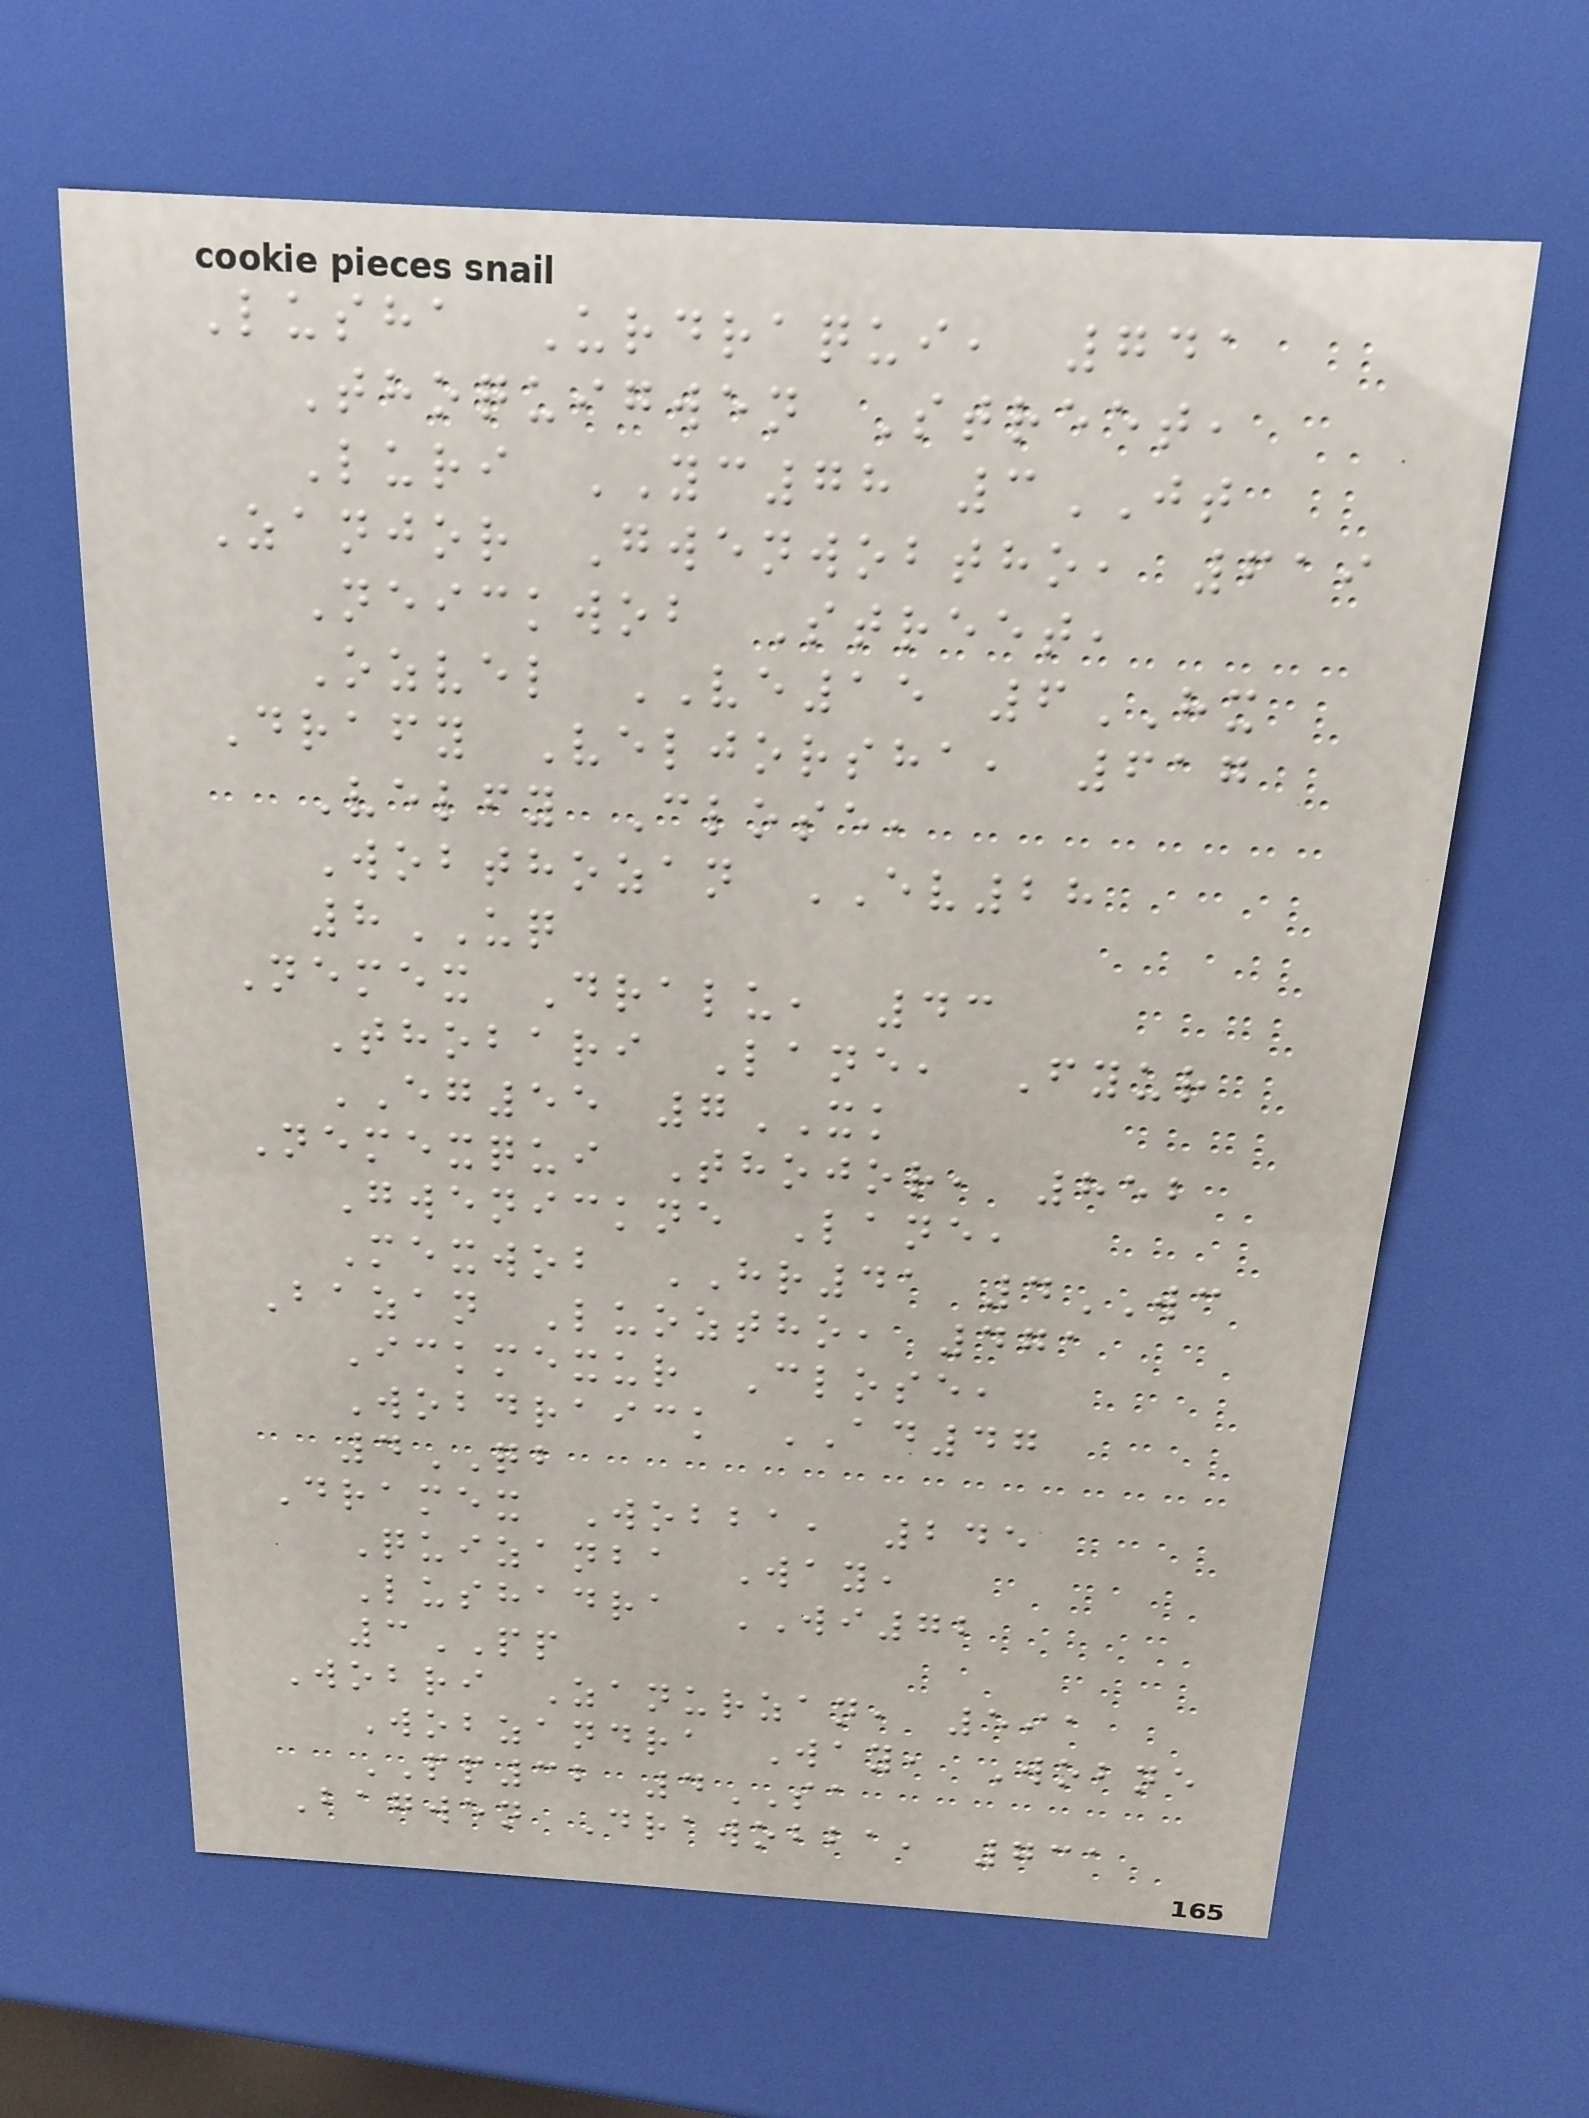Lusha Urdraqui, 741
Thoquigwen Street,
Luri YC78 3JT
Zanjor Gwenwobtho, 619
Neickwob Street,
Ozvel VE15 6HX
Drafy Veljorsha, 617
Velfy Close,
Wobthozan EV28
8UQ
Nemex Dralu, 43
Thobari Lane, Fyur
EG55 7XK
Nemexqui Thojor, 852
Gwenickne Lane,
Mexwob HR41 4WC
Bazan Luoztho, 471
Ickmexur Close,
Wobdraick AD47
4QB
Dramex Wobba, 245
Quizanba Way,
Lushadra WI72
3PP
Wobri Zanurzan, 591
Wobzandra Way, Wobne
PP32 4SA
Bagwen Drawobba, 731
